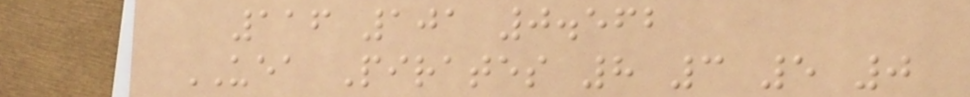116 101 0.562
UEA Pirates 8 3 5 0
